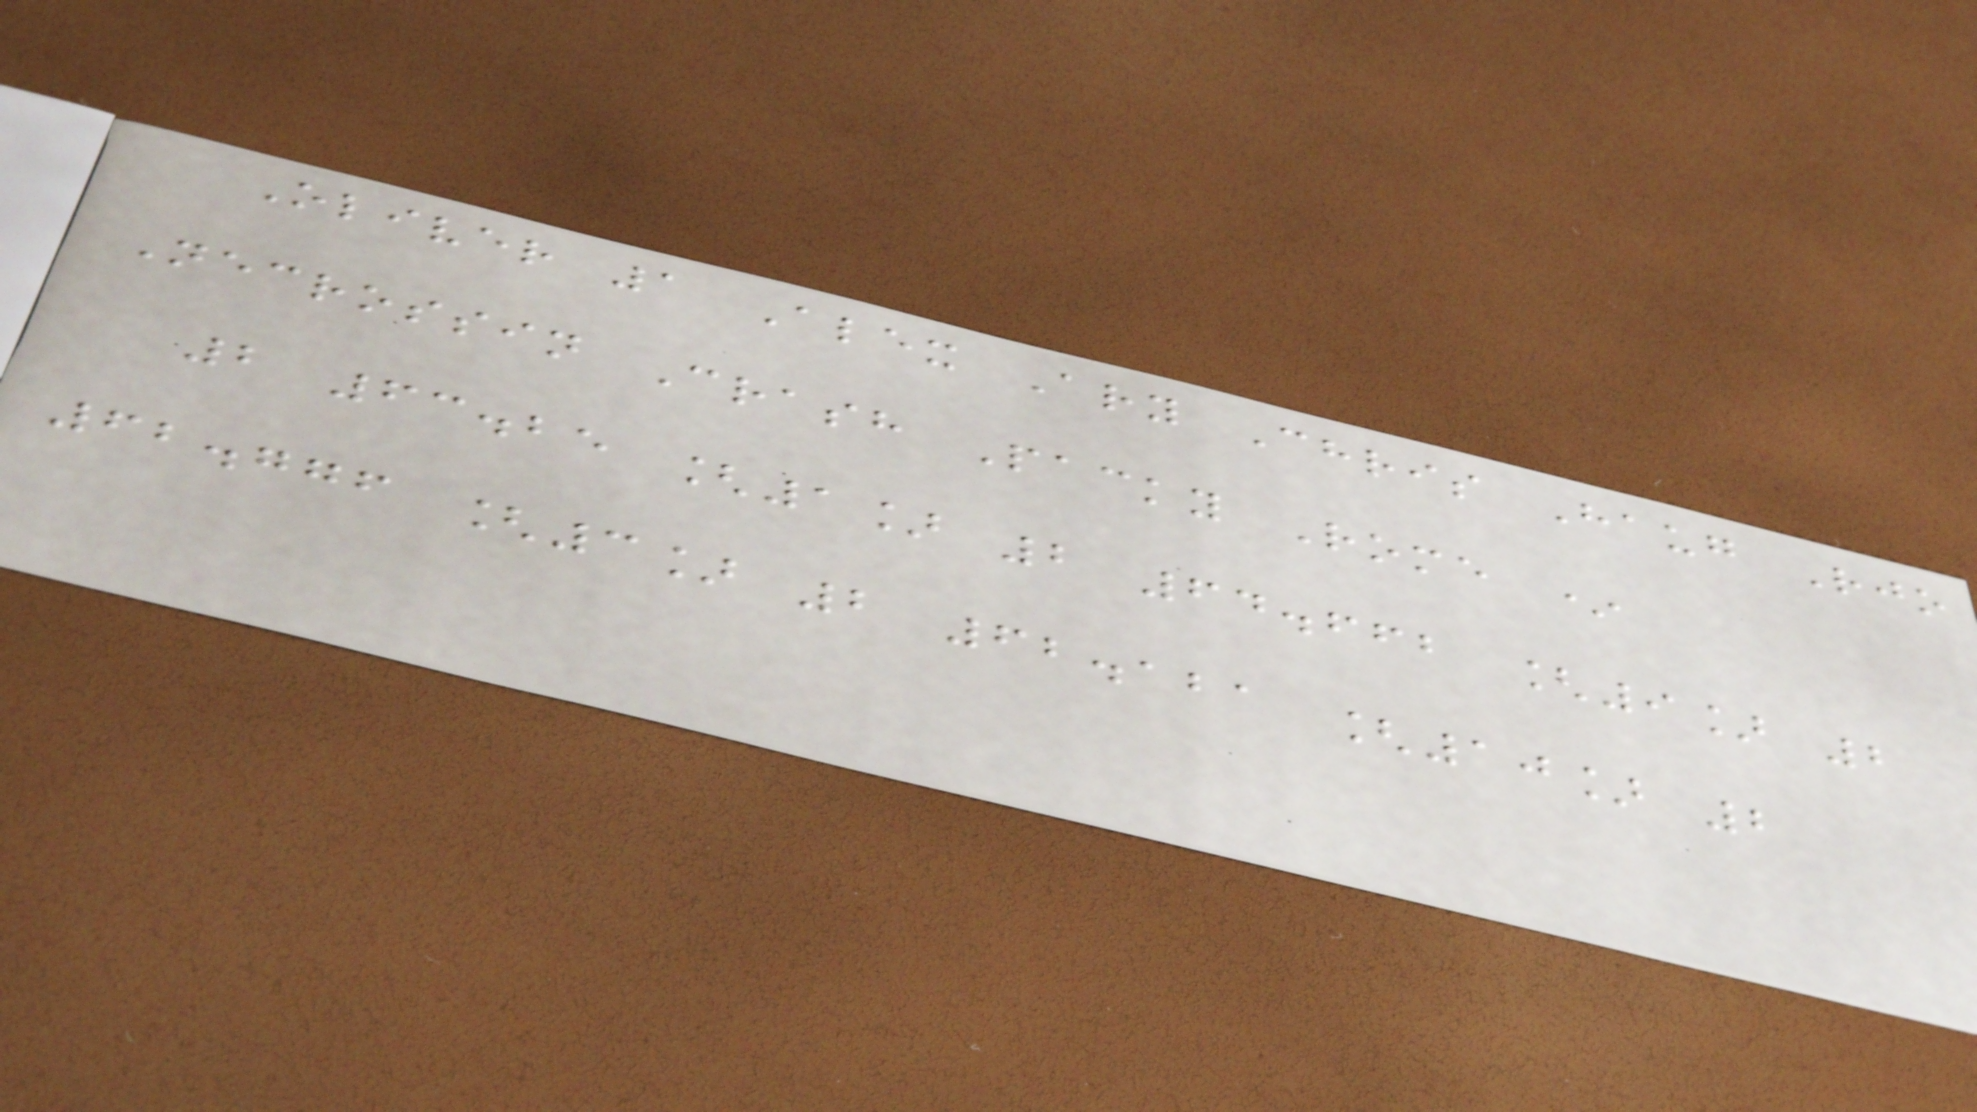Oliver 1 Alex Ary Chris Haug Rjo
Necrossin Crash Packy Rome *
2 63.25 [1] 2 64.662 [9] 2
62.776 [3] 2 62.121 [10] 2
